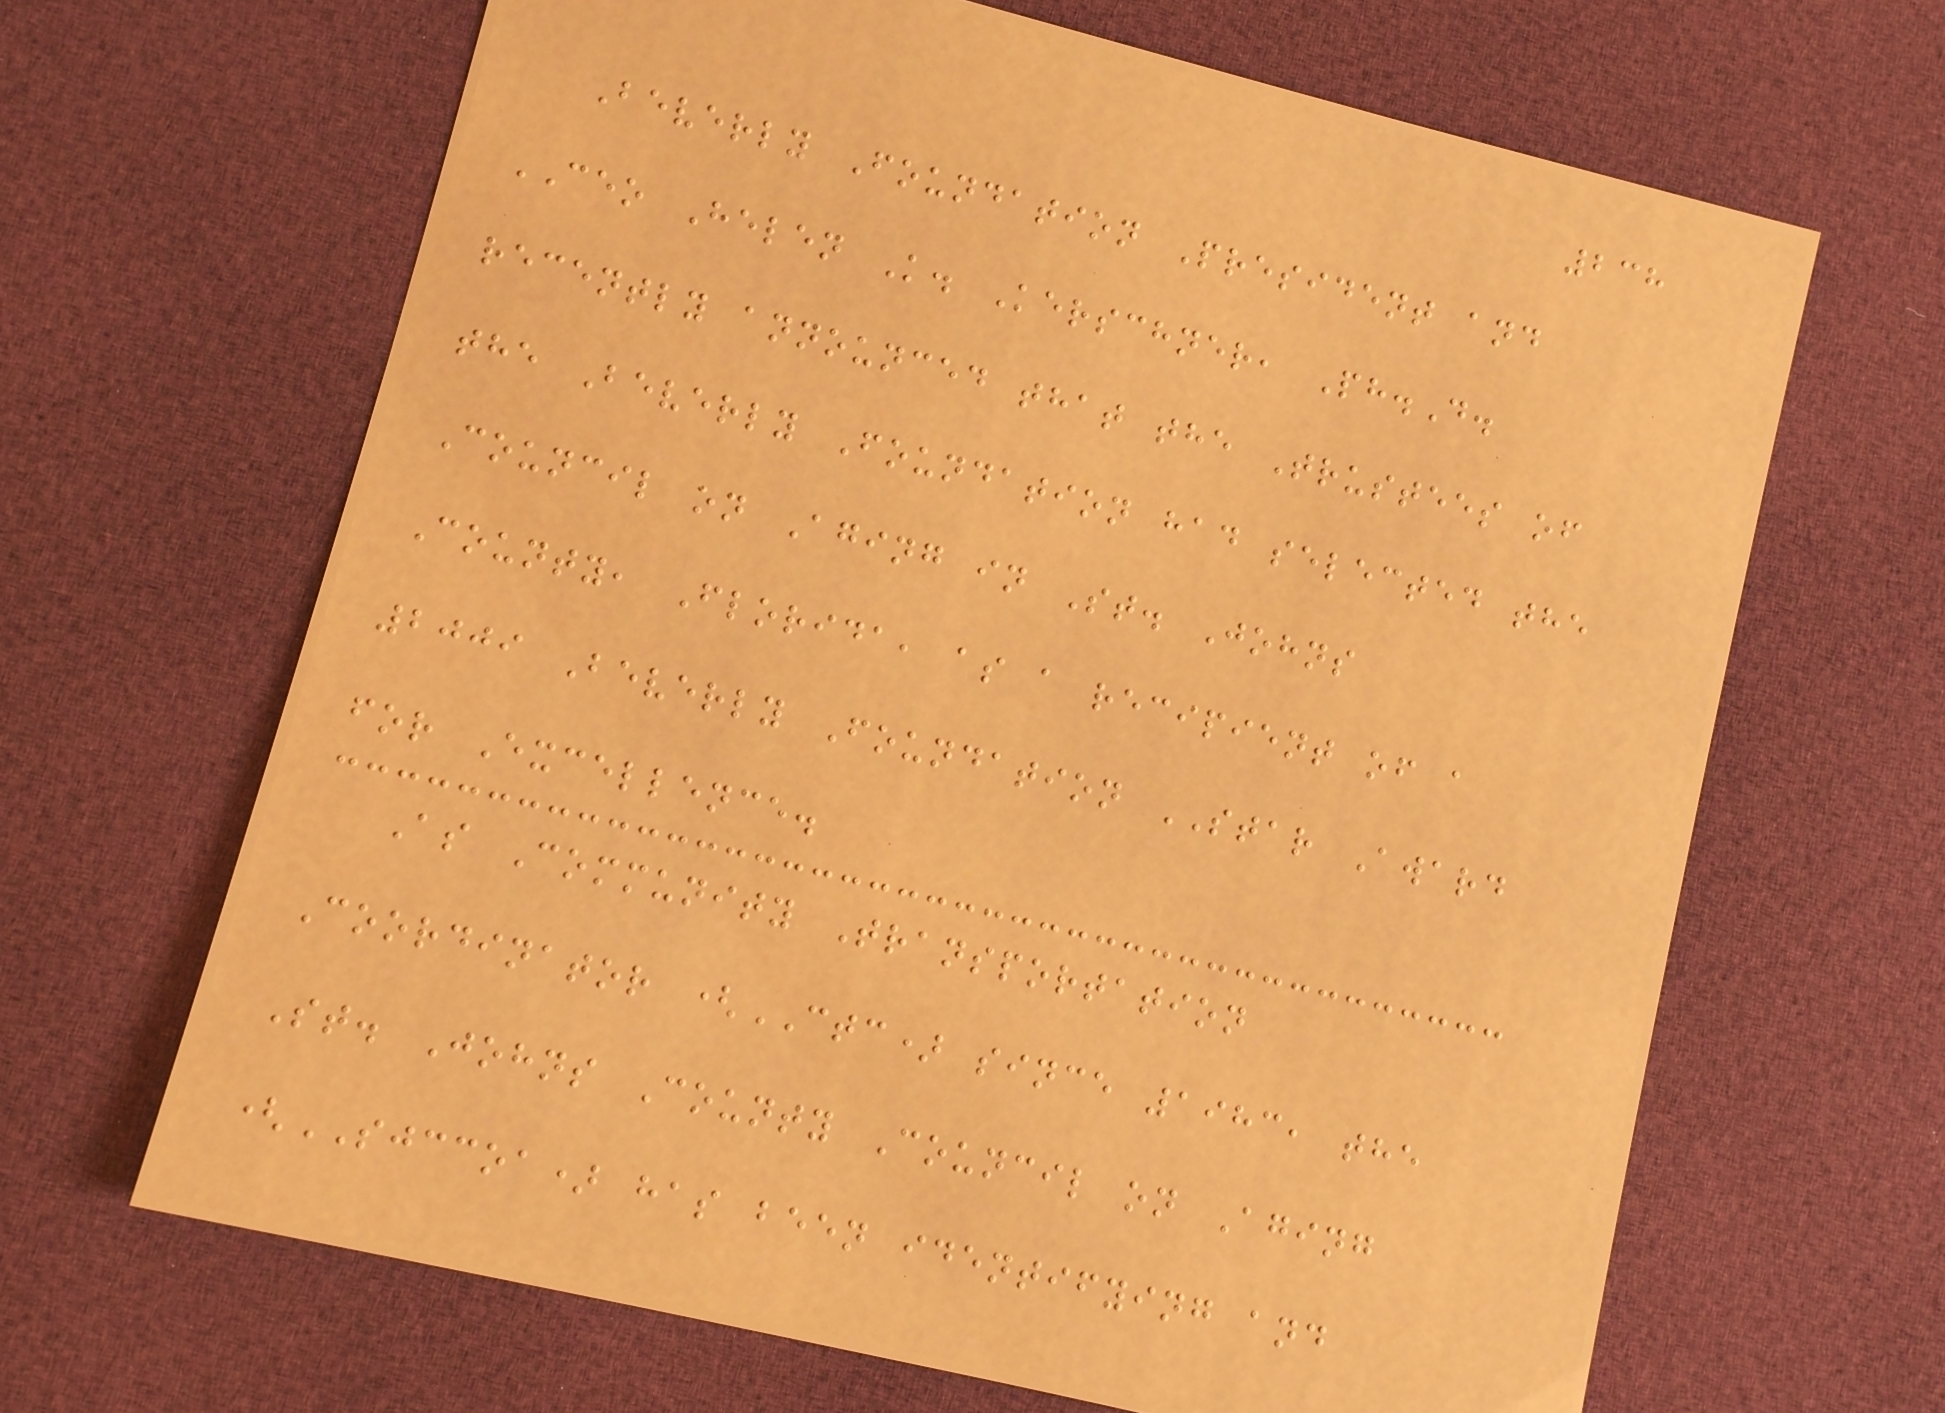238
Beverly Foundation President and
CEO Helen K. Kerschner, Ph.D.
recently announced that the Trustees of
the Beverly Foundation had selected the
Council on Aging in St. Johns
County, Florida, as a recipient of a
2009 Beverly Foundation STAR Award
for Excellence.
As Community Transportation
Coordinator (CTC) since 1983, the
St. Johns County Council on Aging
(SJCCOA) has been identifying and
